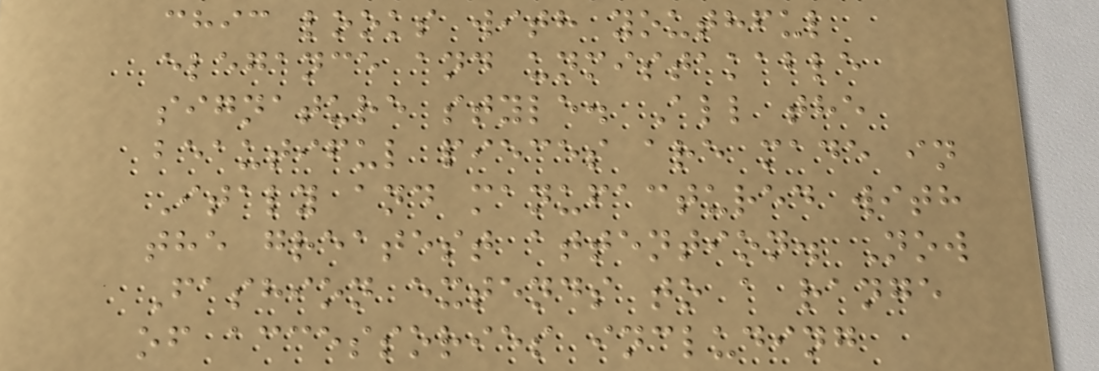chic looks with youthful
elegance and unmistakable
signature style. All the
beautiful pieces are made in
Italy and manufactured with
the greatest attention. Now
Fashion extends to a range
of accessories including
